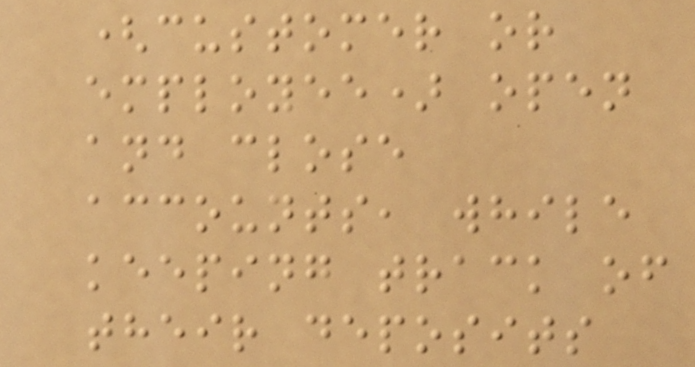(customer or
employee) open
and close
accounts, while
keeping track of
their deposits
